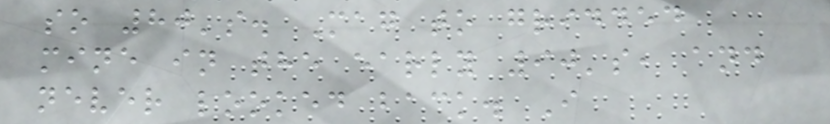so 80's. Mag to gridded
mine in the early 90's, and
never looked back. I
